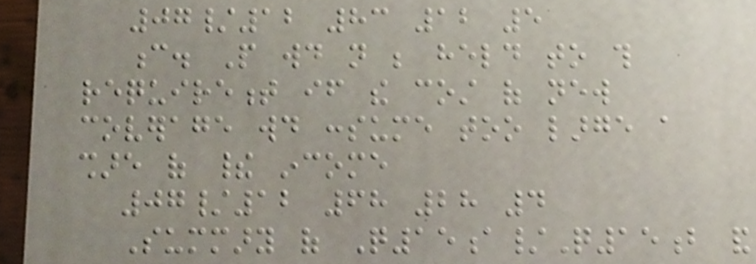07/12 83 12 5
c. People would not be held to this
requirement if the cost of new
coverage would consume too large a
share of their income
07/12 68 28 4
Summary of Q15a/Q15b and
